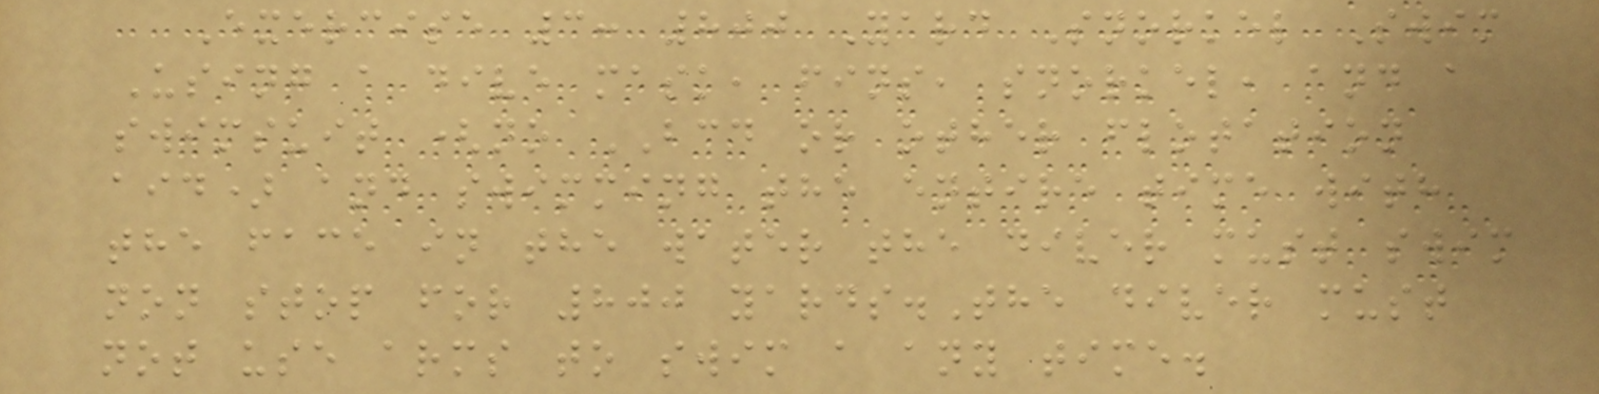Exercise 3: 800 Yard Snorkel Swim
Using a dive mask, fins, snorkel, and a
swimsuit (no BCD or other flotation
aid) and swimming the entire time with
the face in the water the diver must swim
non stop for 800 yards.The diver must
not use arms to swim a any time.
